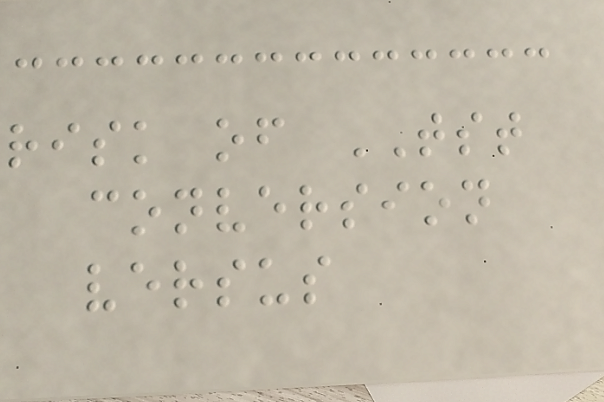risk of TST
conversion
versus
